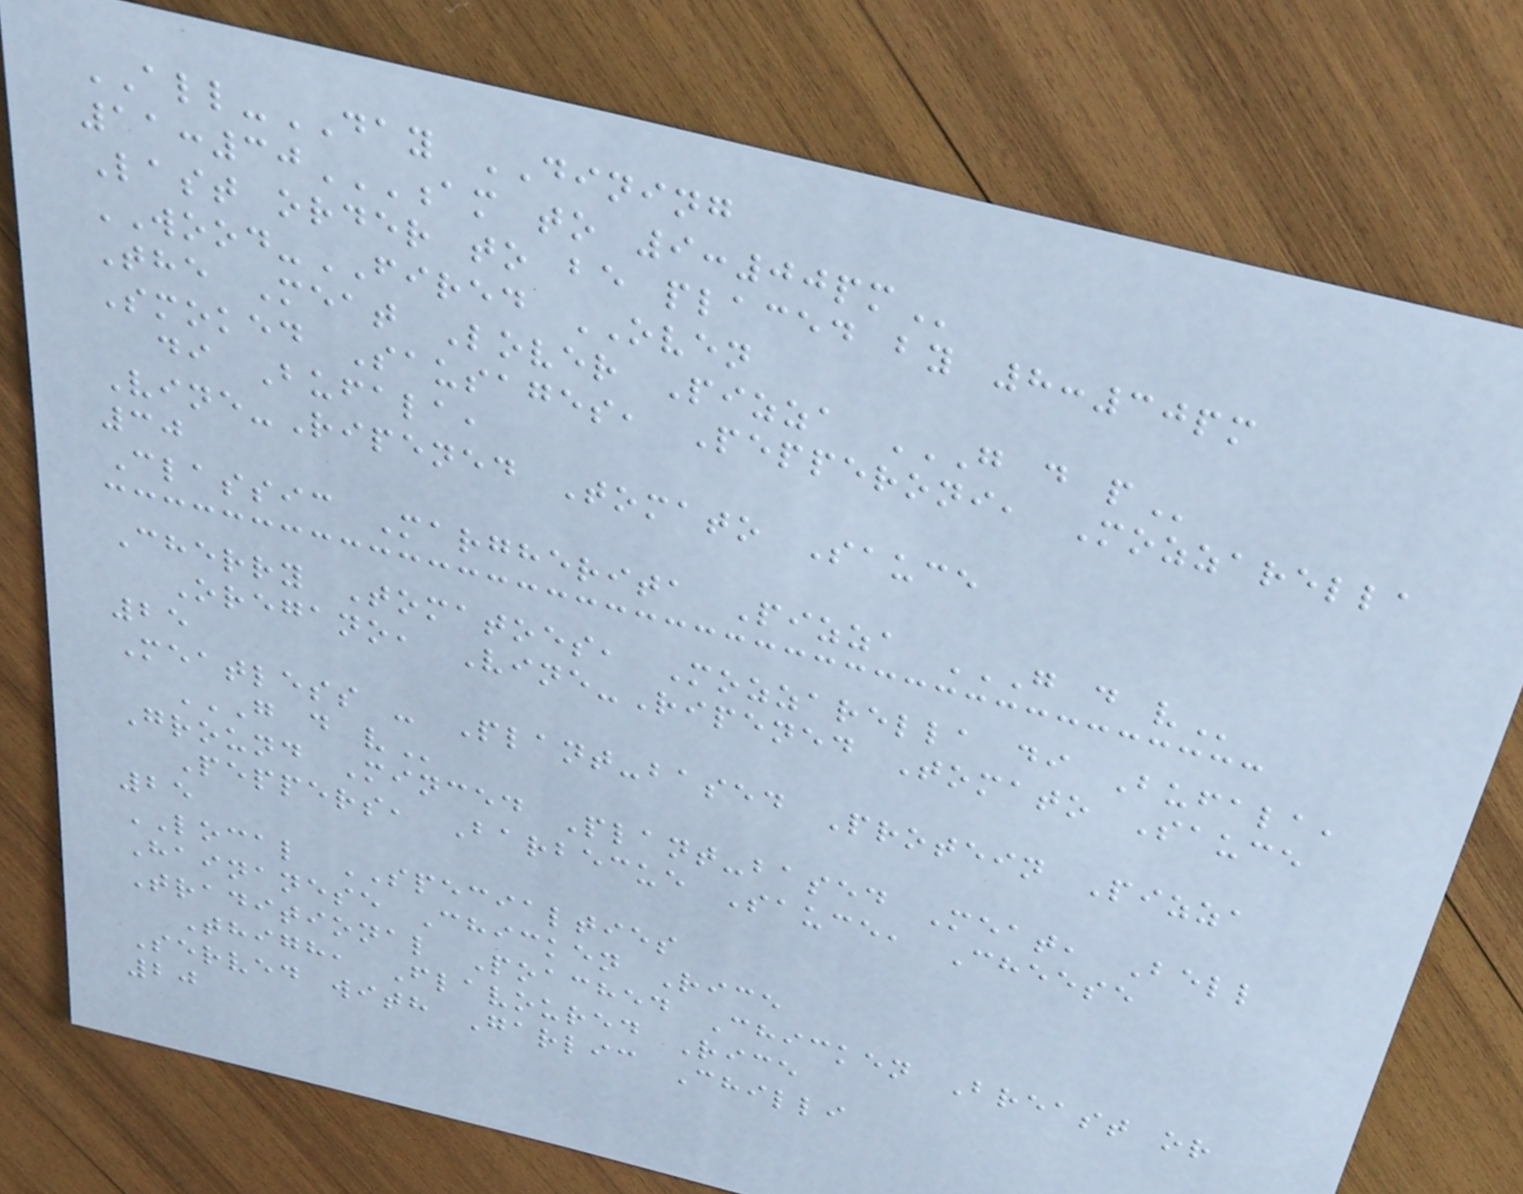ALL-DAY DINING
11:30AM TO 9:00PM
Last order to be placed by 8:30pm
WOOD-FIRED OVEN
The Meat Lover Pizza G D P
Smoked Sausages, Pepperoni, Mozzarella
di Bufala,
Vine-Ripened Tomato Sauce
30
Classic Margherita Pizza G D V
Cherry Tomatoes, Mozzarella di Bufala,
Oregano, Vine-Ripened Tomato Sauce
25
Meatless - Plant-based Protein Pizza
G D V
Ground Minced Plant-based Meat, Bell
Peppers, Barbecue Sauce, Cheese
25
LOCAL SPECIALTIES
Hainanese Chicken Rice
Traditional Poached Chicken Breast or
Thigh, Flavoured Rice
Served with Garlic Chilli
20
